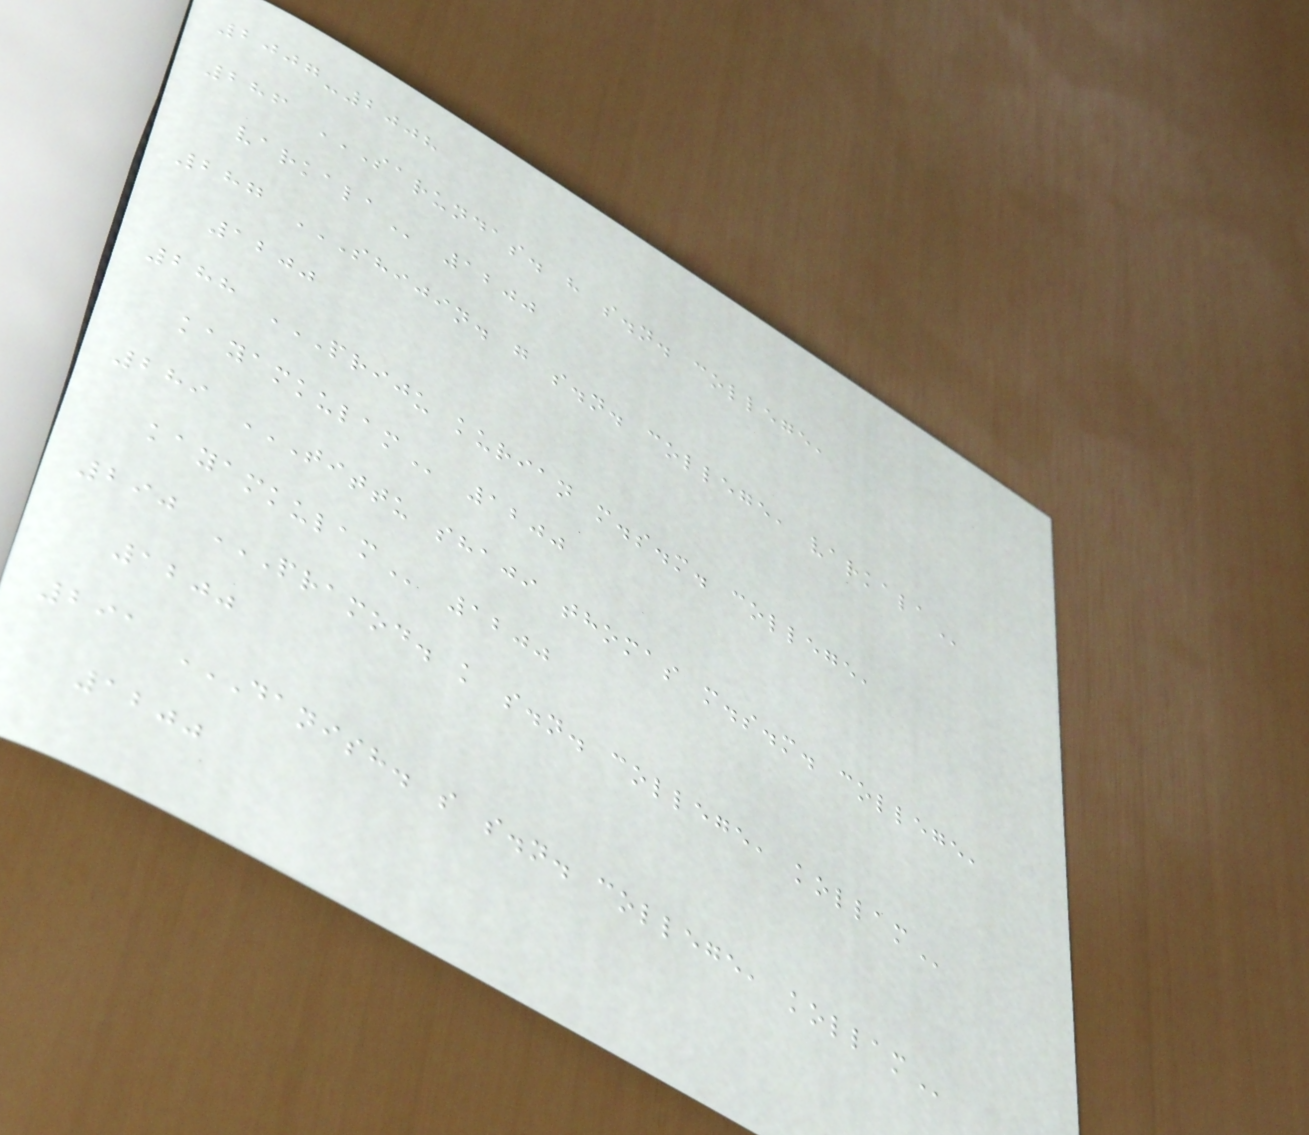2007-2008
286 SARUNDAS. H S.N. COLLEGE,
VARKALA 1200
287 SHIJIN. G S.N. COLLEGE, VARKALA
1200
288 PRIJU KURIAN M.S.M. COLLEGE,
KAYAMKULAM 1200
289 TITTU SHAJI THOMAS M.S.M. COLLEGE,
KAYAMKULAM 1200
290 PRAMOD. K S.N. COLLEGE, KOLLAM
1200
291 DANISH. S S.N. COLLEGE, KOLLAM
1200
